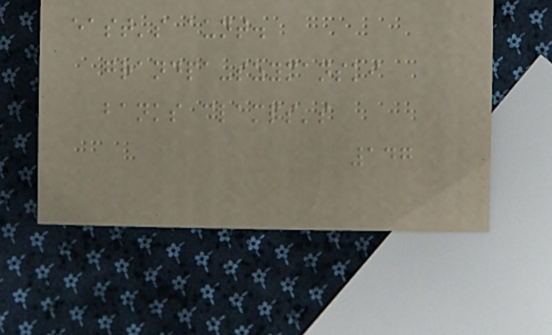east's aunt.
grandpa-szymanski
banks clamps's
147
